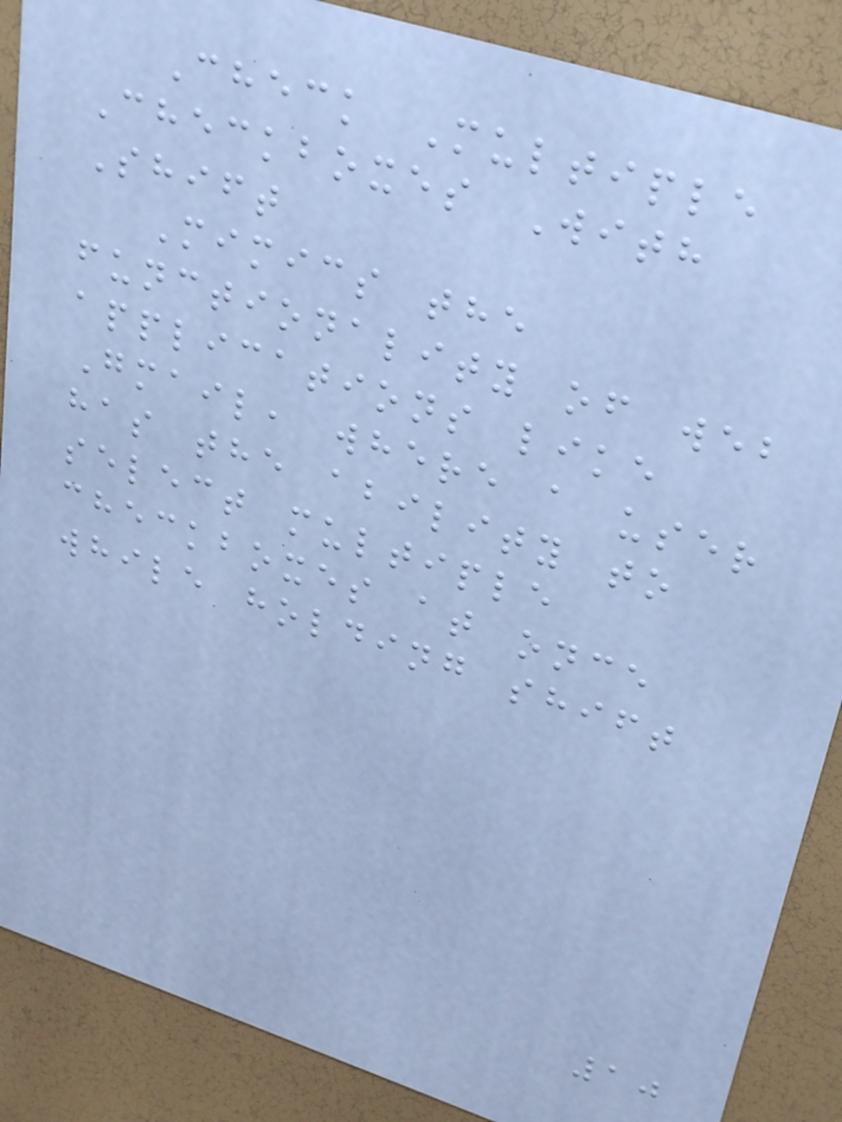Check Multiple
Checkboxes With
Shift
Mimics the
functionality of web
applications like
Gmail, where a user
has the ability to
select multiple
checkboxes at once
while holding shift
10
